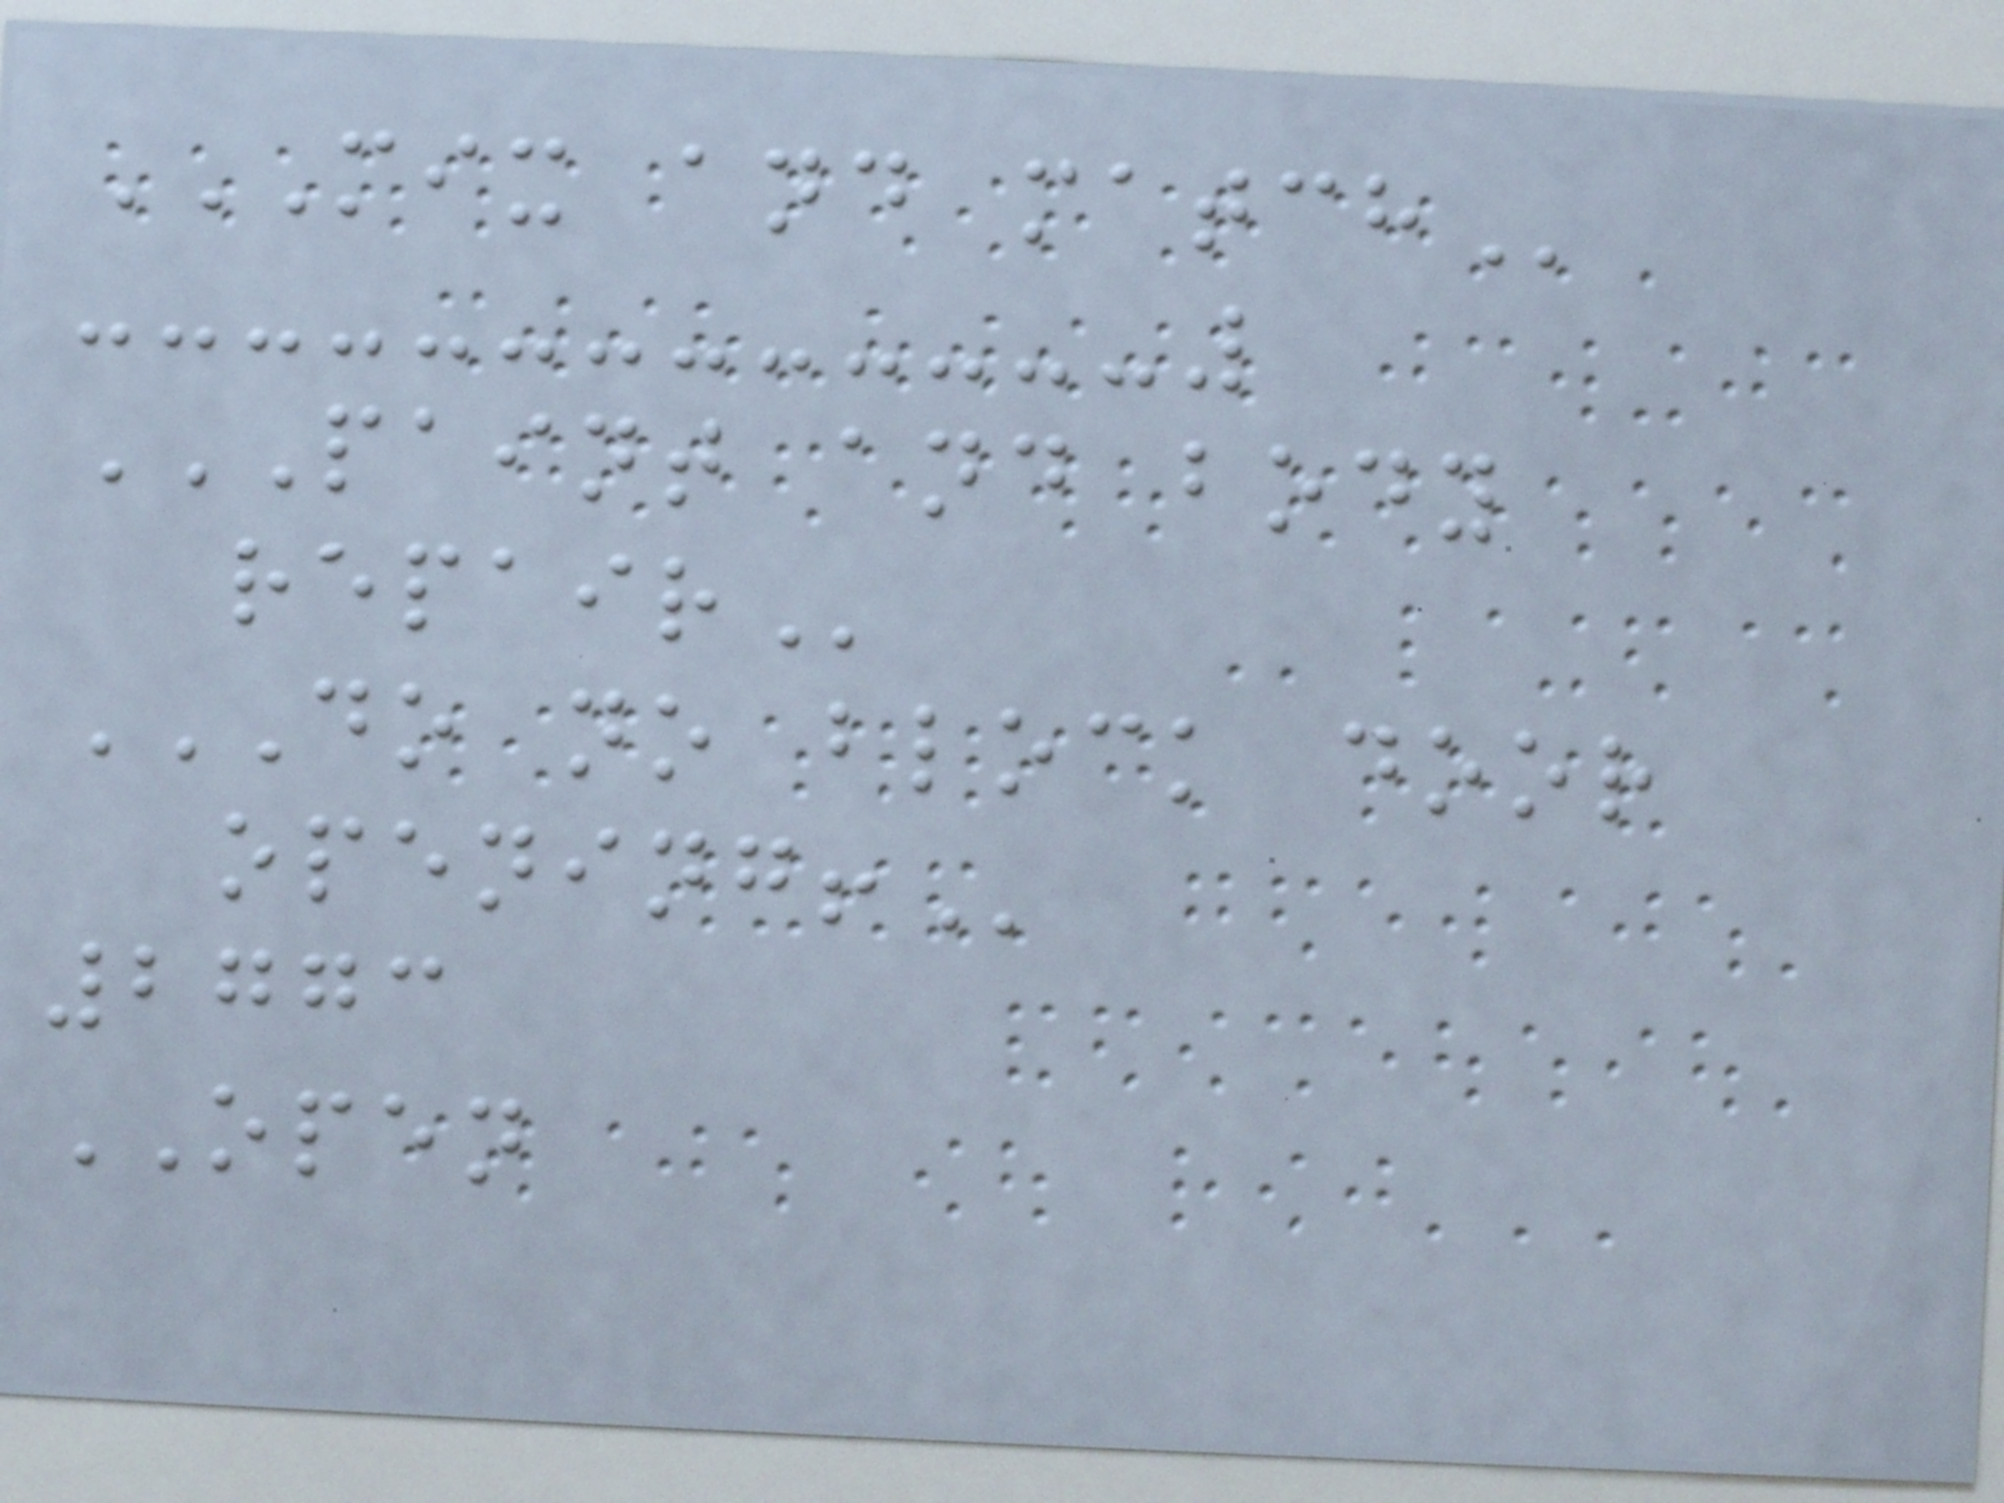MIX AND MATCH
PAINT AND BODY
REPAIR
DO NO BLOCK DOOR
OPENING!
2773
OPEN
